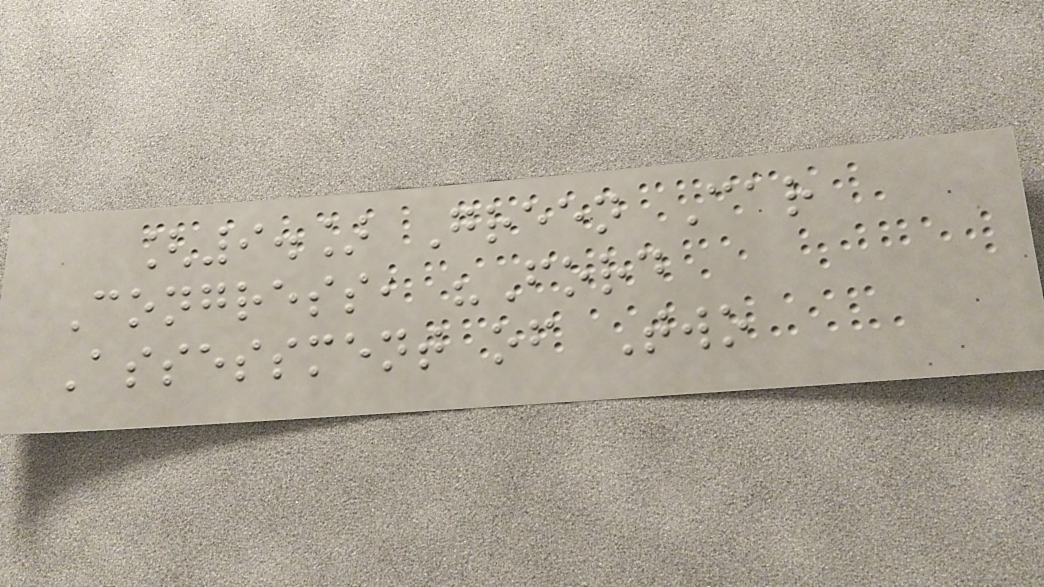[9.] Green Car
Congress, "Ford
Assessment of Two
